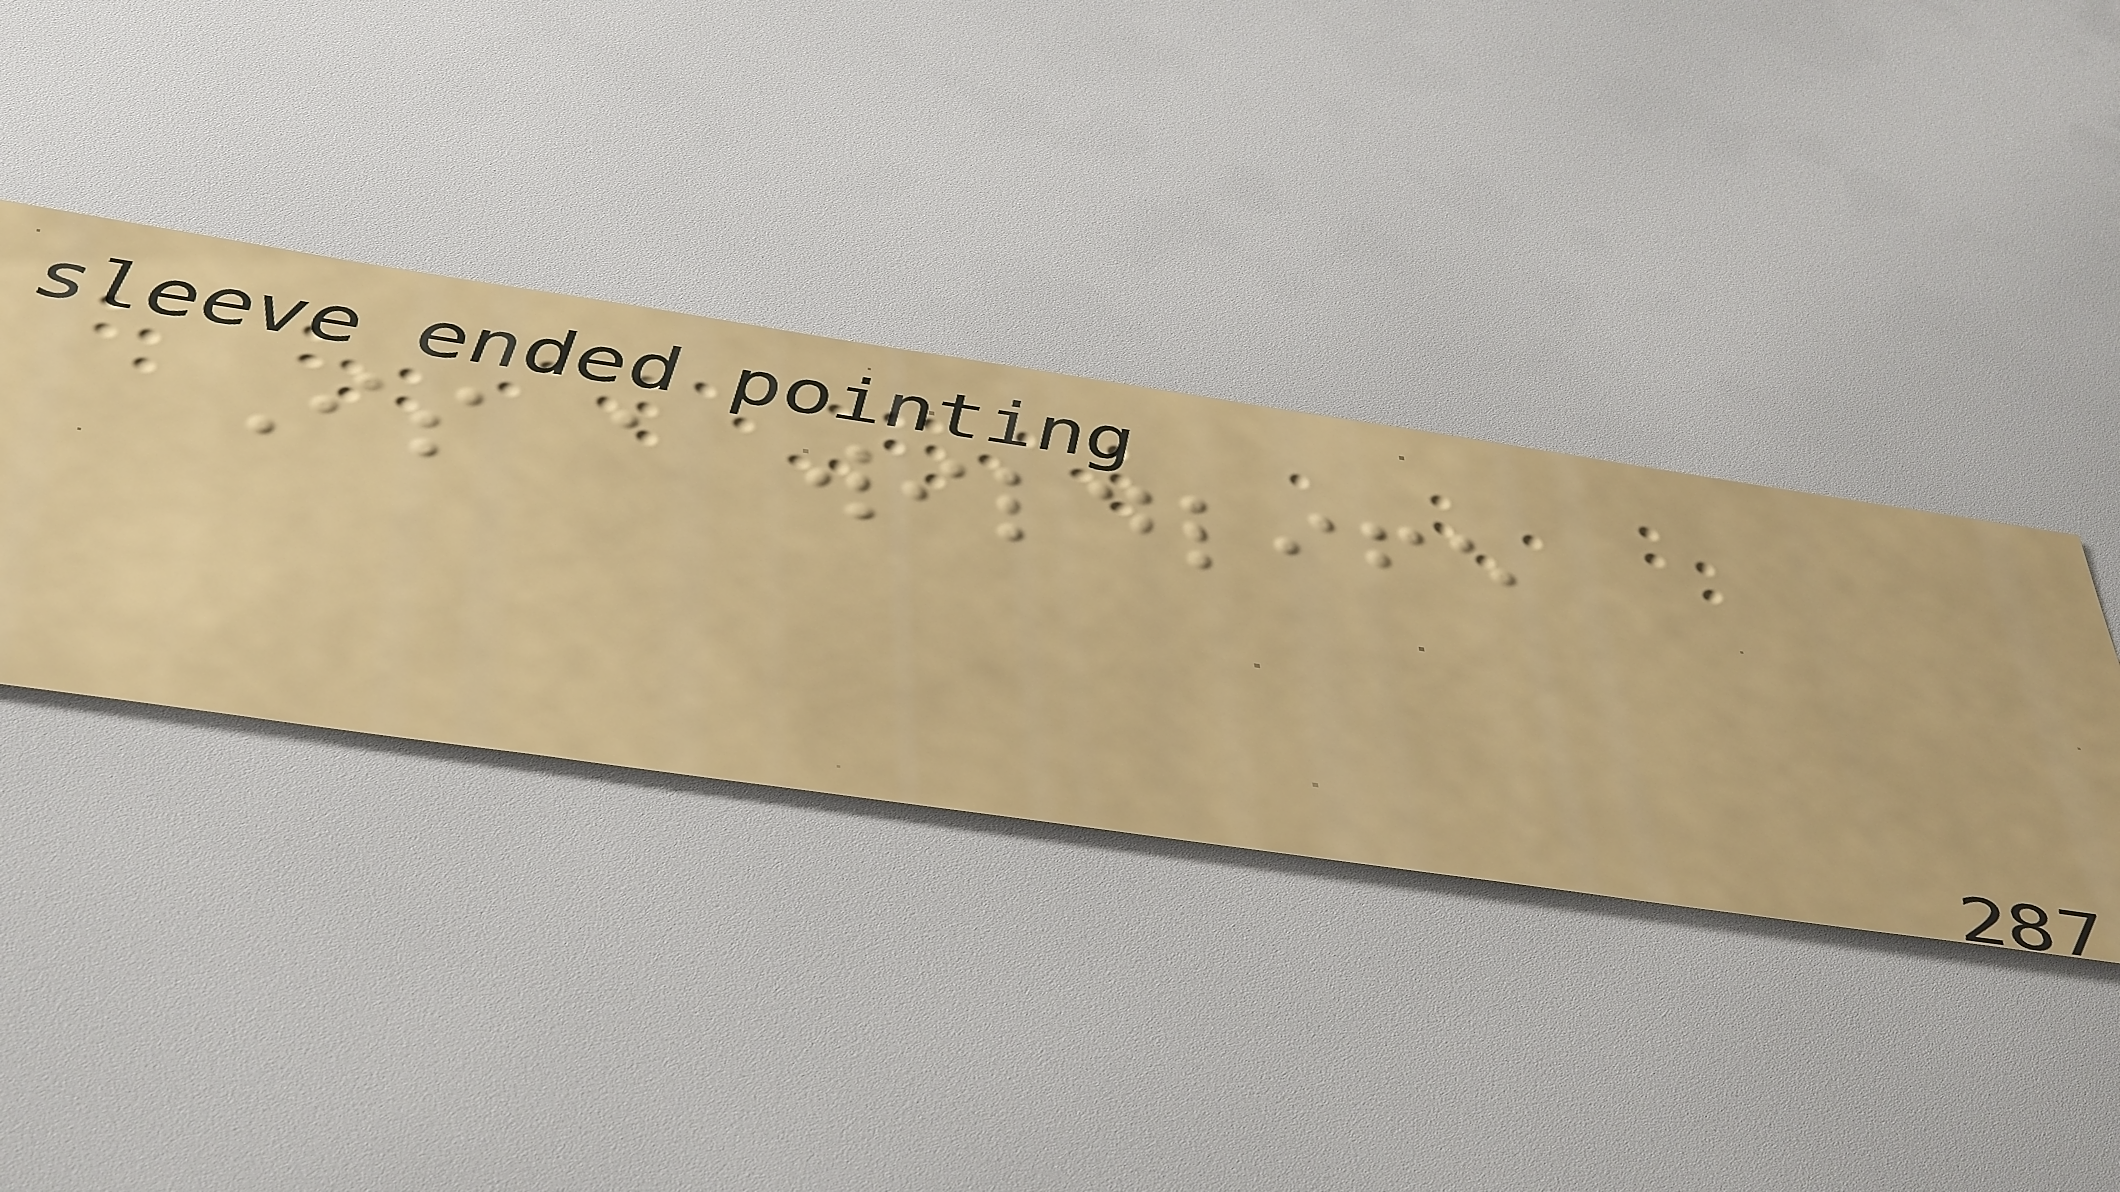Is a wildlife
